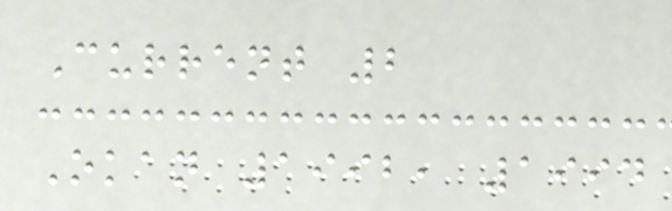Current 2
Okan 1992, 1994
